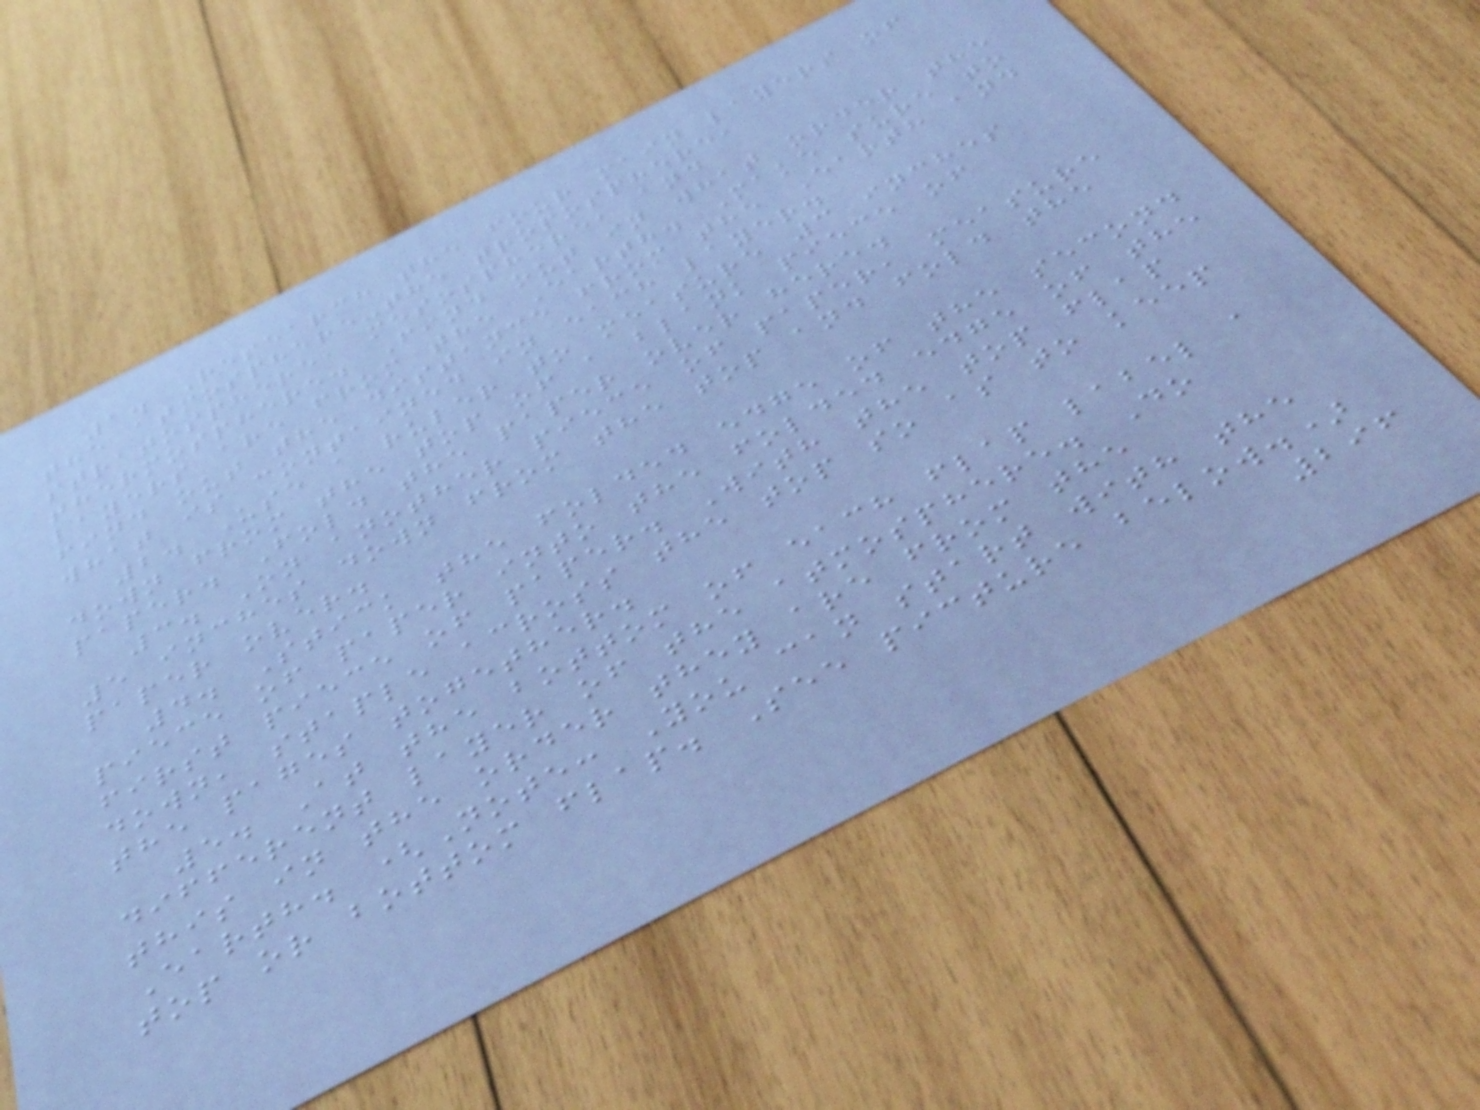1. Research the four main layers of
the atmosphere-the troposphere,
stratosphere, mesosphere, and
thermosphere. Find out in what order the
layers are from the Earth. Make sure to
find out the distance from the Earth and
what is contained in each layer.
2. Use a ruler to measure 3 inches
down from the top of a blank piece of
paper. Fold the paper over here.
3. On another piece of paper, measure
5 inches down from the top and fold the
paper over.
4. Stick the folded edge of the second
piece of paper into the folded edge of the
first piece of paper. With the top flap
down, staple across the top so as to keep
the pages together.
5. At the bottom of each flap label a
different layer of the atmosphere. Do
this in the order they are from the
Earth. (Note: You can start with the
top or bottom flap. See picture below.)
296
